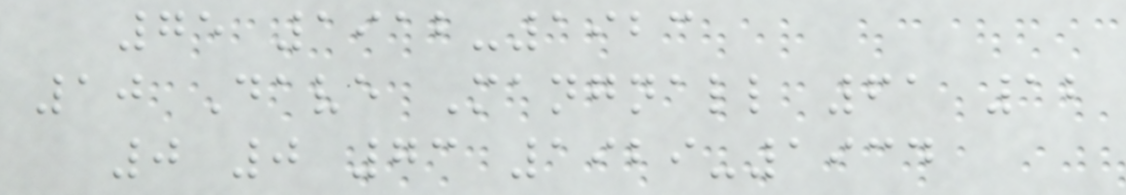75 1912-1923
10 Dave Mangnall 61 12
0 0 73 1929-1934
